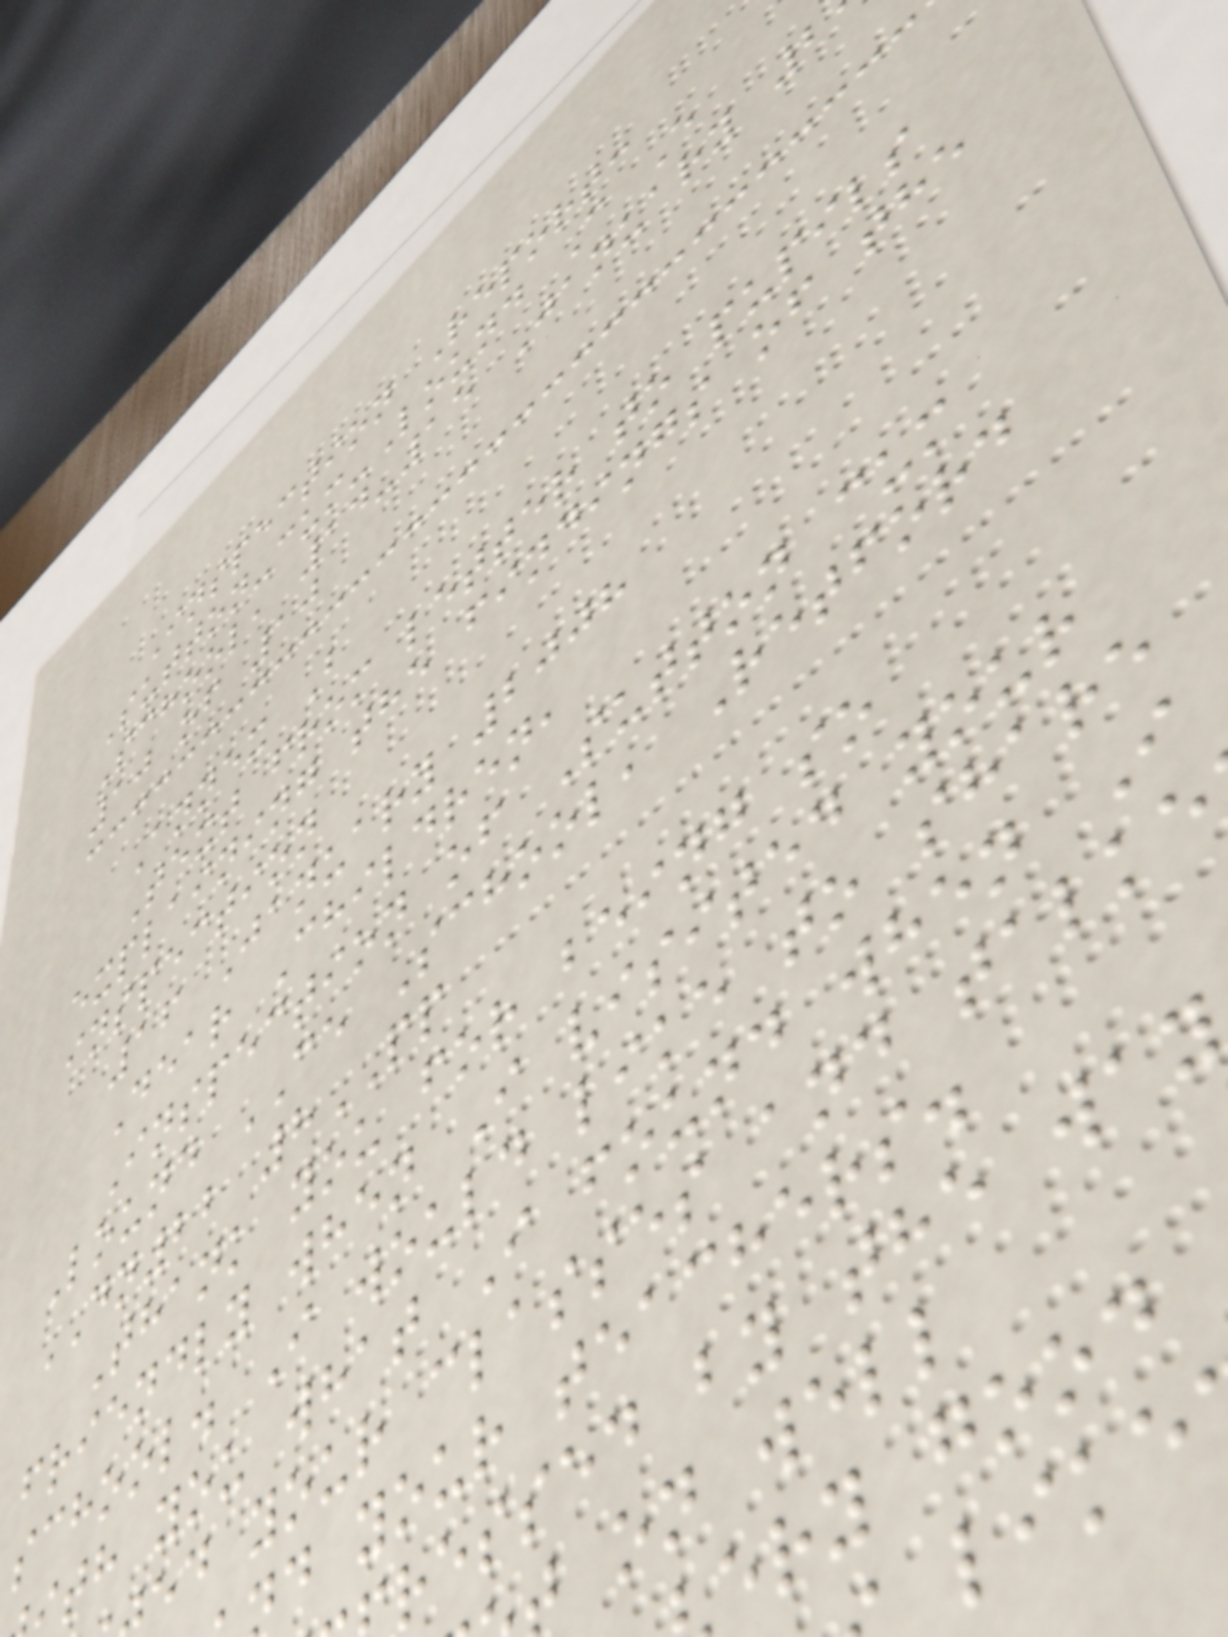Inspection Report:
Sutton-cum-Lound C E
School, 14-15 January 2
10 of 10
Annex B
Text from letter to pupils
explaining the findings of the
inspection
16 January 2008
Dear Children,
Inspection of Sutton cum
Lound CE School, Retford
DN22 8PP
Thank you for being so
friendly when I visited your
school. I would like to share
th you what I found when I
ed your classes and talke
d your teachers.
ressed by the way
on well
ery good
